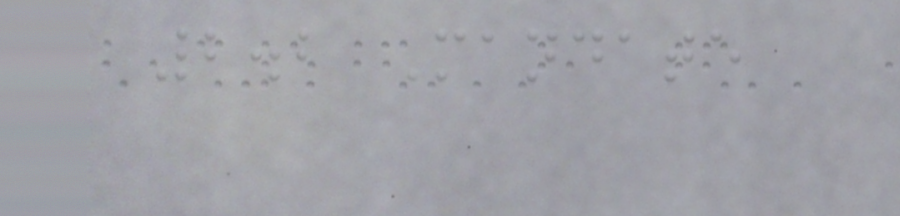2.2 Mandate
